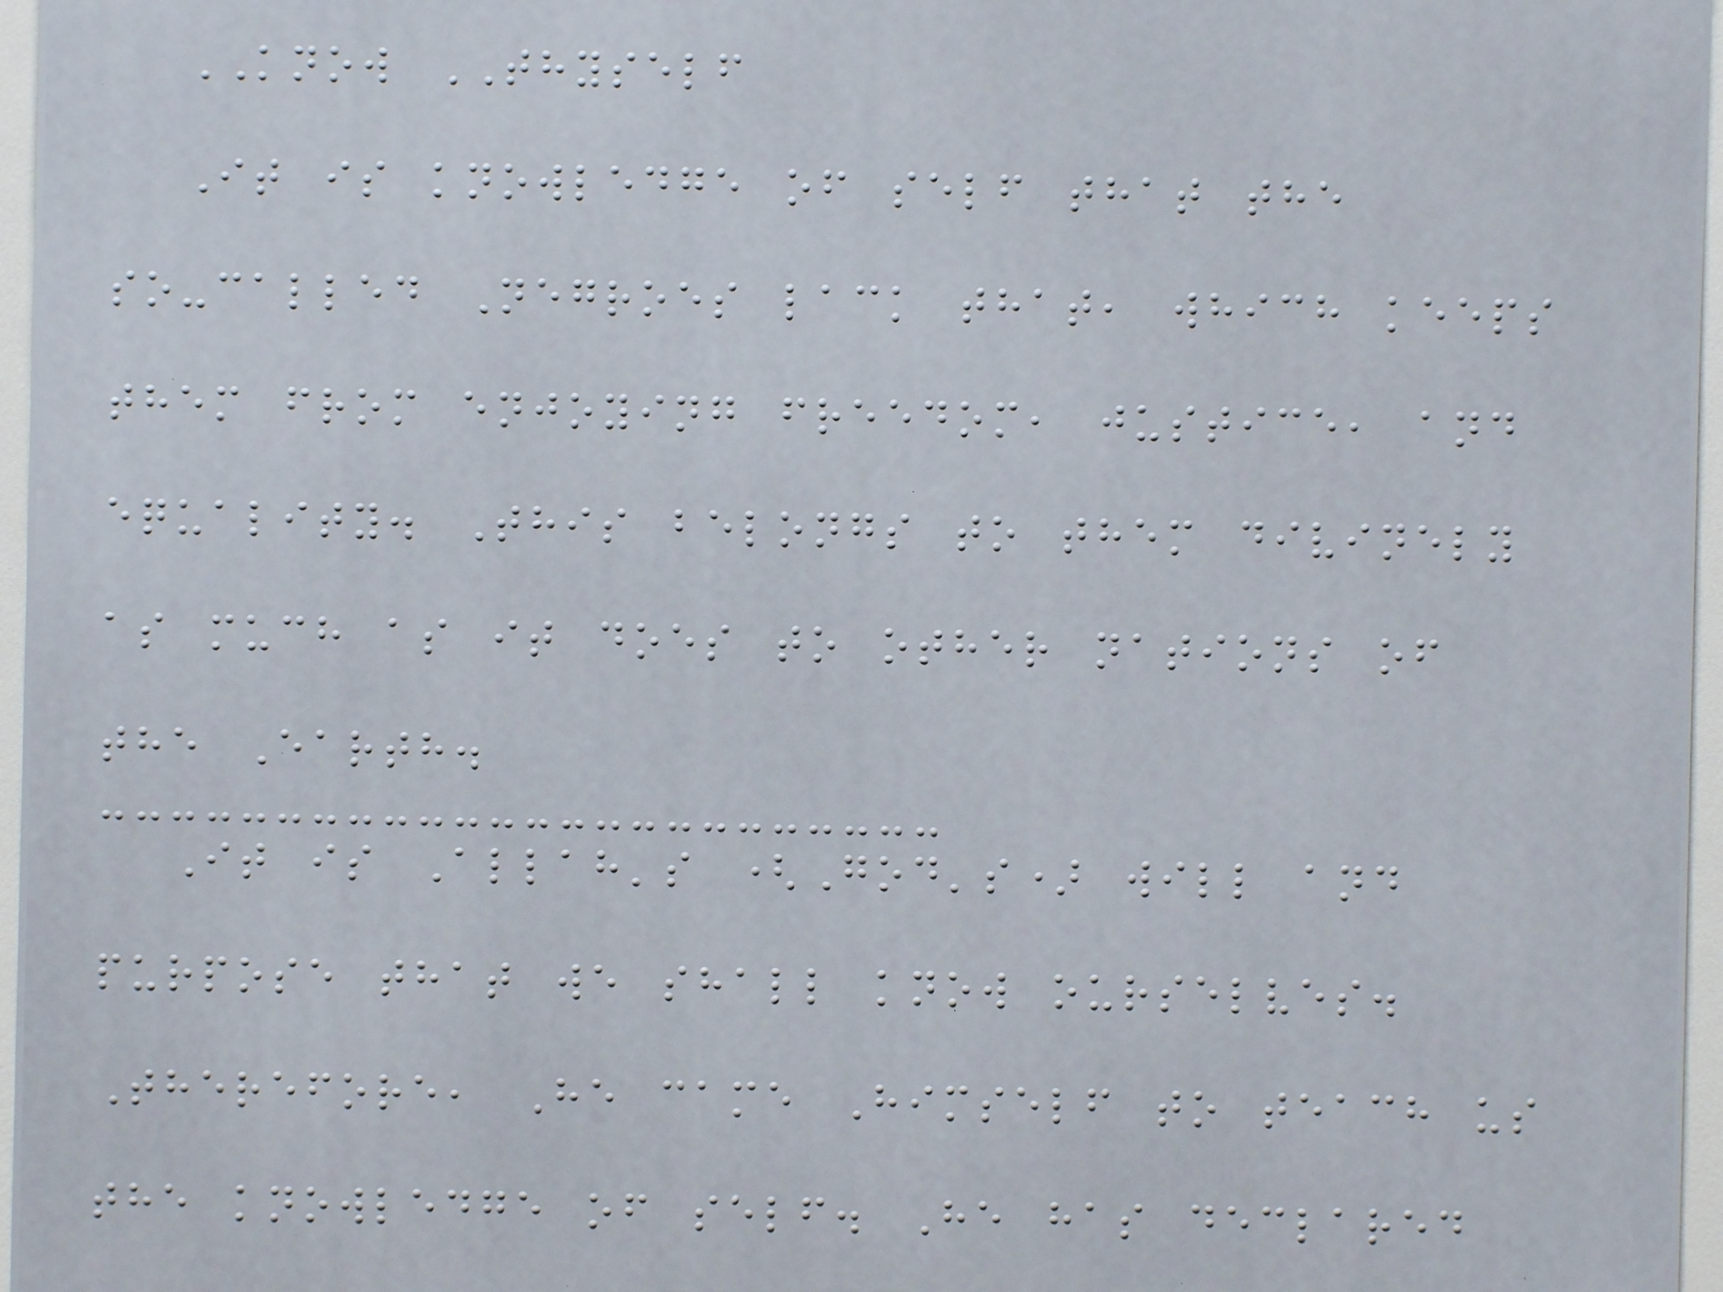KNOW THYSELF
It is knowledge of self that the
so-called Negroes lack that, which keeps
them from enjoying freedom, justice, and
equality. This belongs to them divinely
as much as it does to other nations of
the Earth.
It is Allah's (God's) will and
purpose that we shall know ourselves.
Therefore, He came Himself to teach us
the knowledge of self. He has declared
